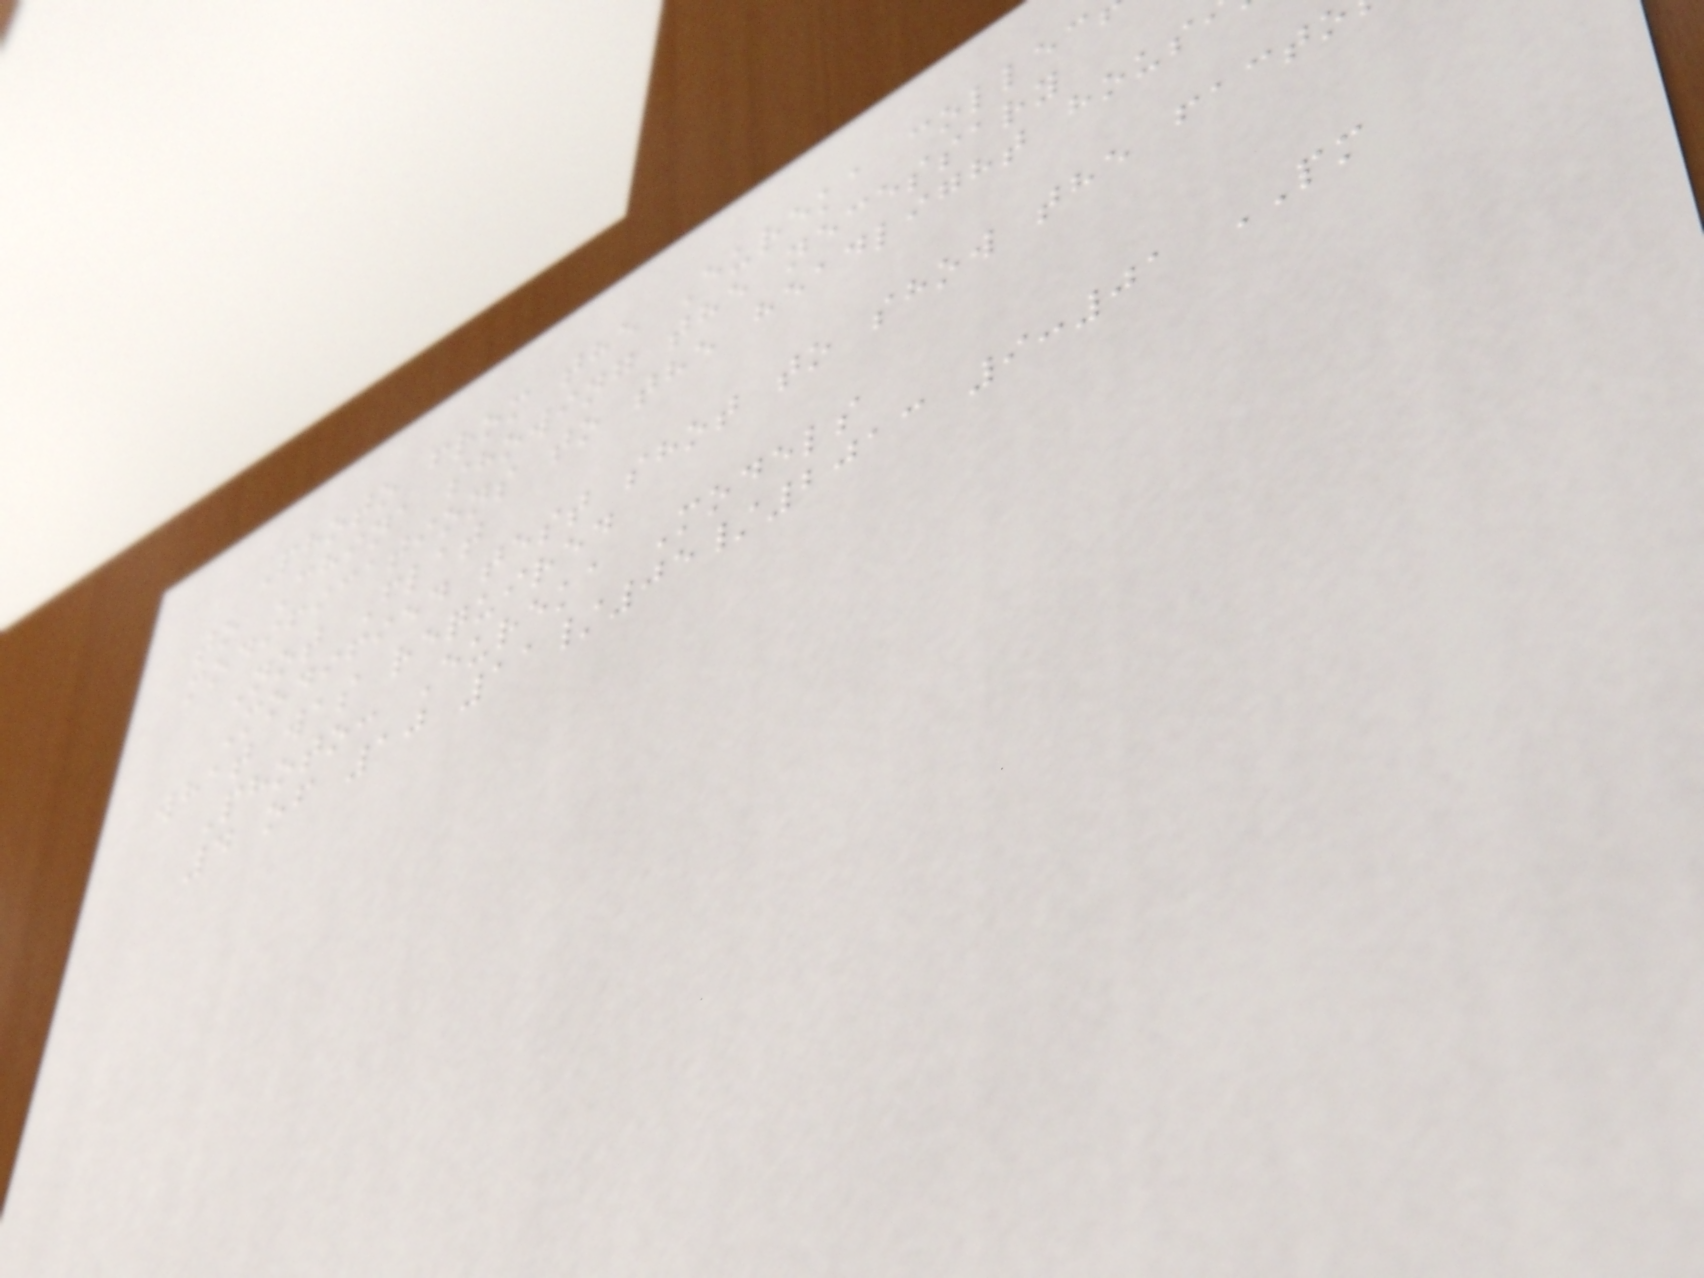Photo from the Eureka collec
to China showing the necessary
modifications to the headlight hous
Not Flat
Modified test shot to show the fact
what was required
Photo: Eureka Models
4 of 10 11/05/2013 9:01 PM
